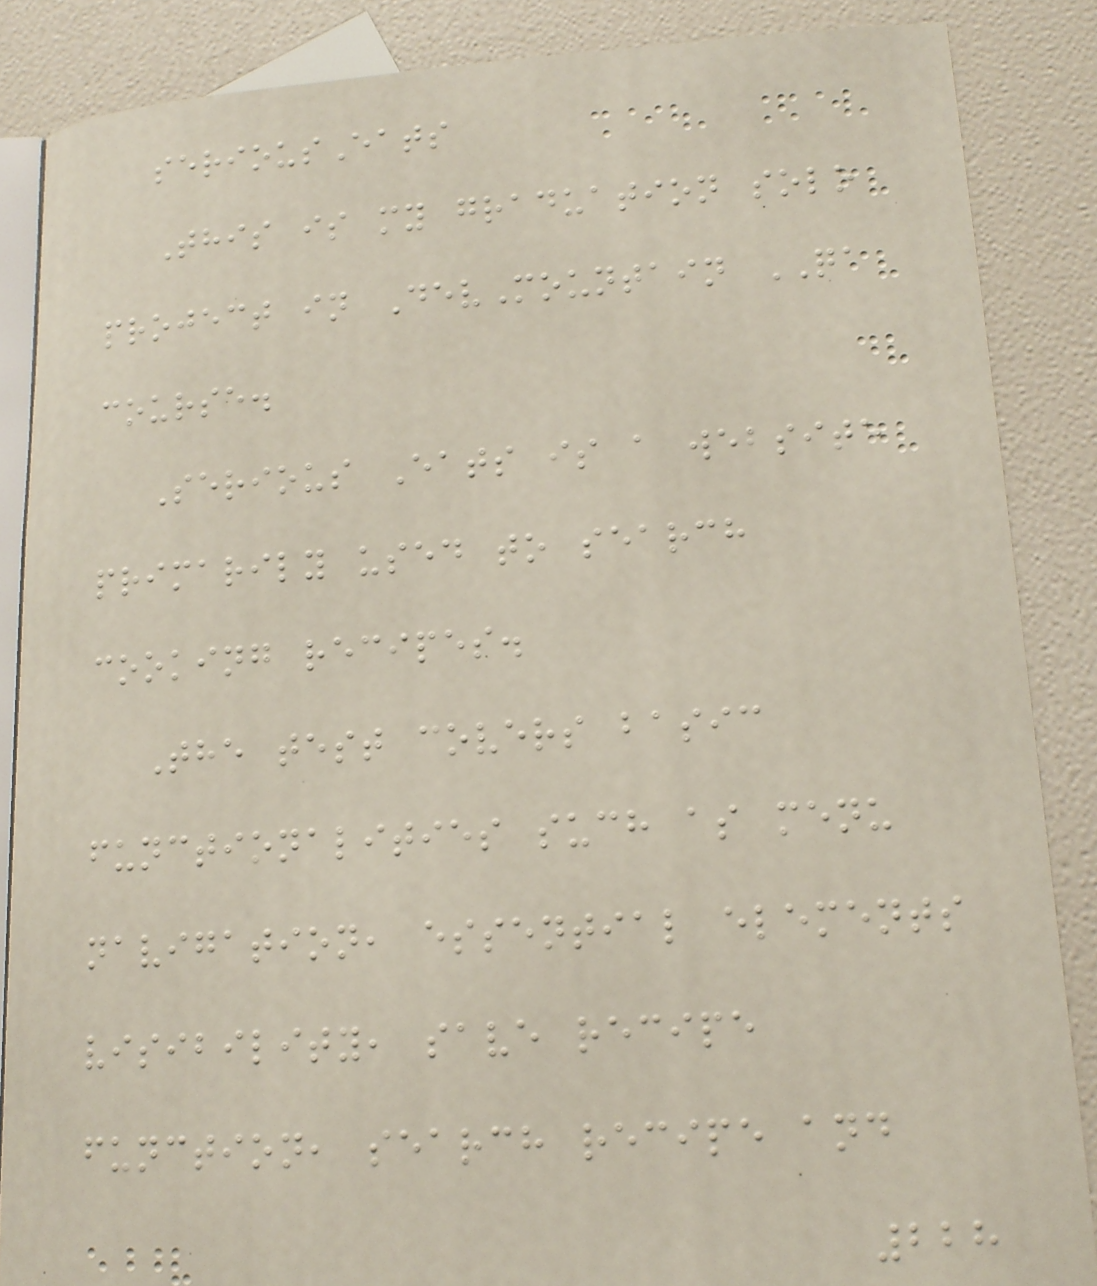seriousEats
This is my graduation solo
project in DevMountain QA
course.
Serious Eats is a website
primarily used to search
cooking recipes.
The test covers basic
functionalities such as menu
navigation, essential elements
visibility, save recipe
function, search recipe and
228
